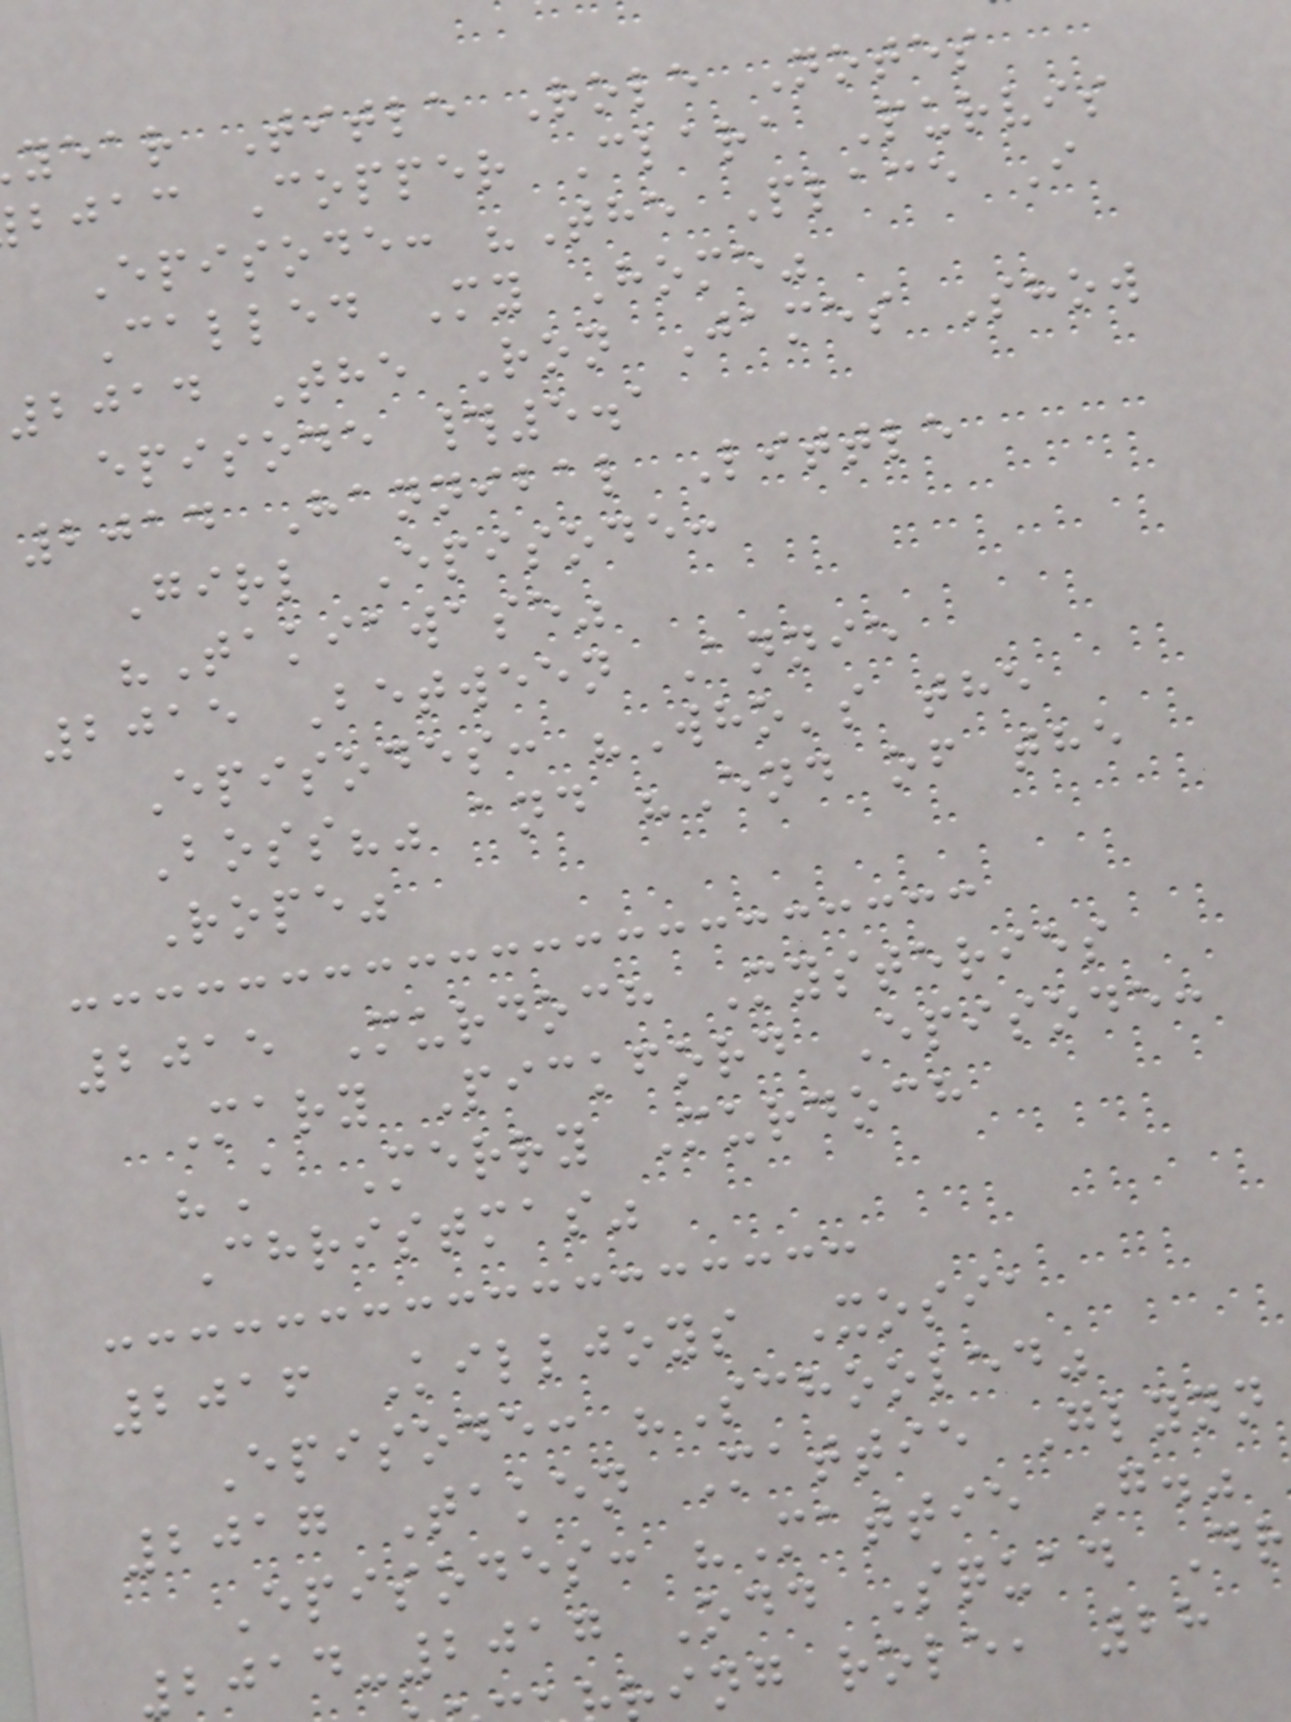year Title Role Notes
bjac Copper Clara Purvis
Episode: "The Place I
Called My Home"
2014 The Ron James Show
episode #5.1
2014 Hannibal Little
Girl Episode:
"Takiawase"
2015 Between Annie
Episodes: "Who's the
Boss?" and "End of the
Rope"
2015 Murdoch Mysteries
Mary Pickford Episode:
"A Merry Murdoch
Christmas"
2016 Killjoys Xosia
Episode: "Schooled"
2017 Taken Mattie Glynn
Episodes: "Mattie G."
2014-2017 Odd Squad Dr
ing role, 28
